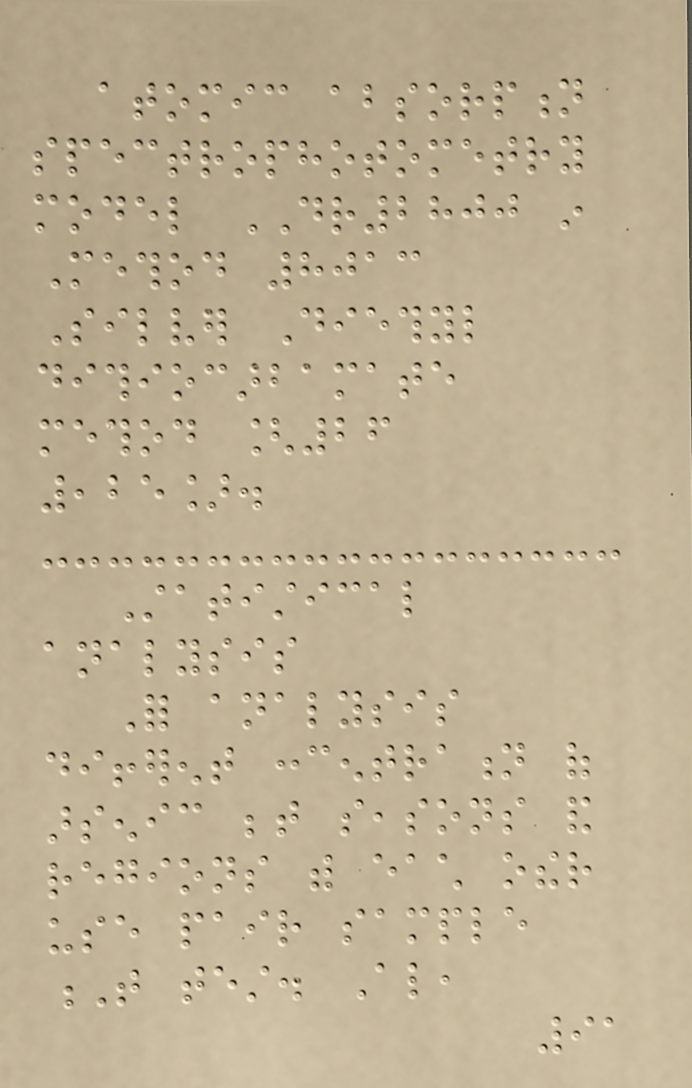atomic absorption
spectrophotometry
model DR2800 in
Method 8013
Silver Diethyl
dithiocarbamate
method [26
,25].
Statistical
analysis
For analysis
different concentration of
arsenic between seasons and
regions with each other
use pair sample
T test. Also,
91
